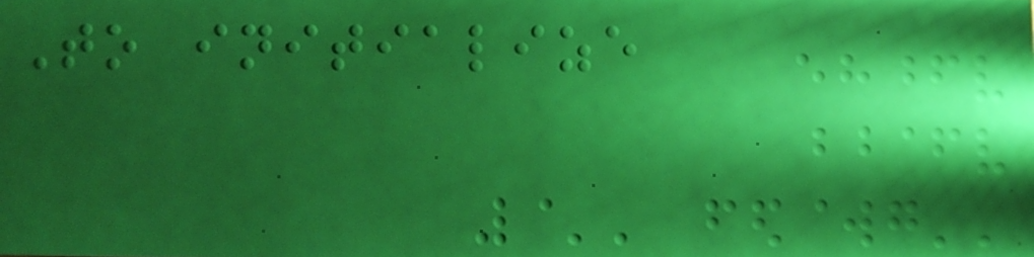To initialize
